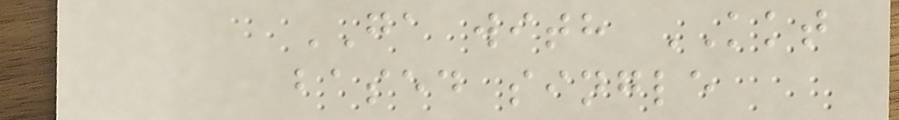GA with KKT
based single
